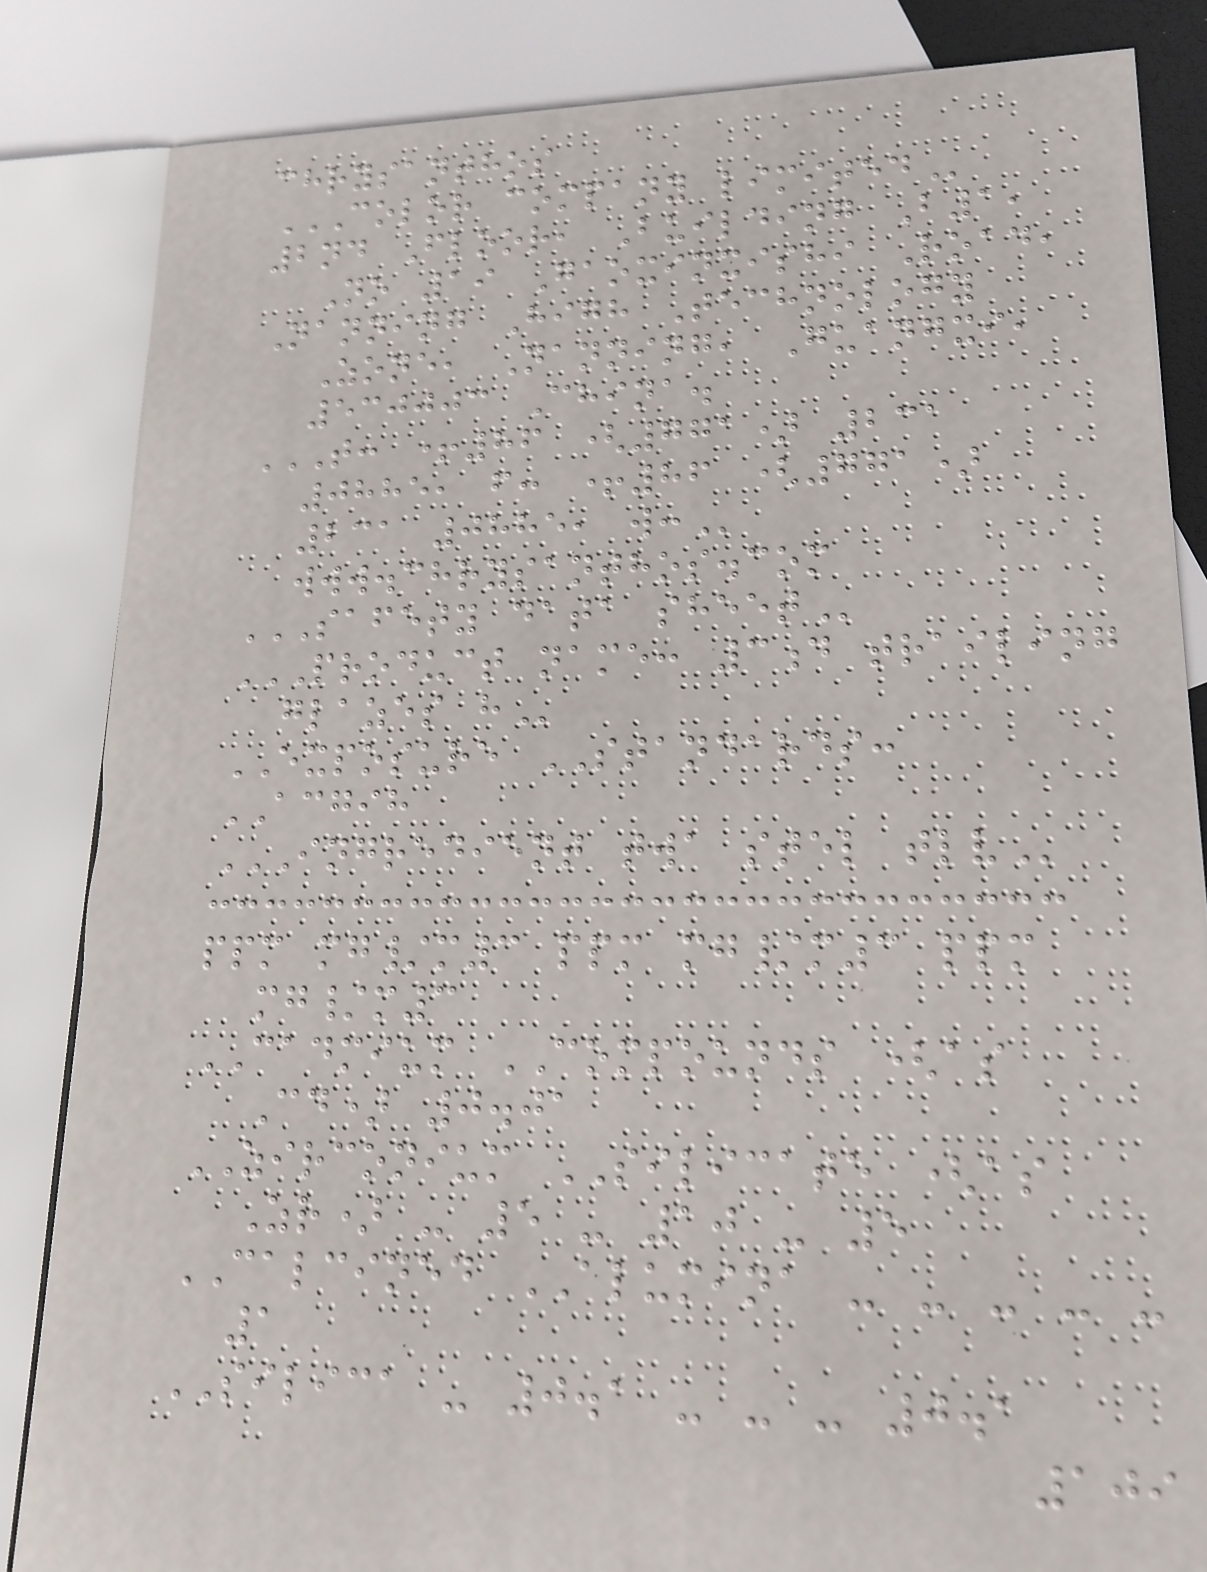chrysanthos
COLOR COMPANY LIMITED
2nd Floor, Building B1,
No 19 Gaoxinxishi Road,
Nanning High Technology
Zone, Nanning, Guangxi,
530003 China.
T: +86 (771) 231
0885, F: +86 (771)
231 0885, W:
www.chrysanthos.com
SAFETY DATA SHEET
PRODUCT NAME: 3D TRAILING
GLAZES H
EXPOSURE STANDARDS:
ACGIH
INGREDIENT TWA STEL TLV
ppm mg/m3 ppm mg/m3 ppm
mg/m3
CADMIUM COMPOUNDS (as
Cd) 0.01
ZIRCONIUM SILICATE (as
Zr) - 5 - 10 - 5
CALCINED ALUMINA - - - - -
1
SILICA - 0.1 - - - 0.1
109
